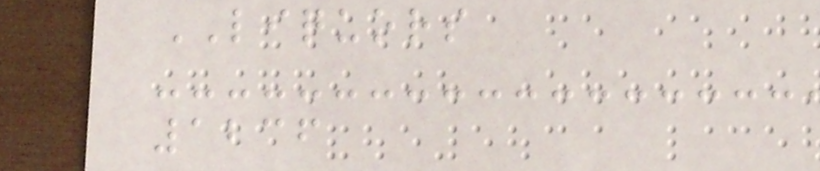LIQUORS
1236
